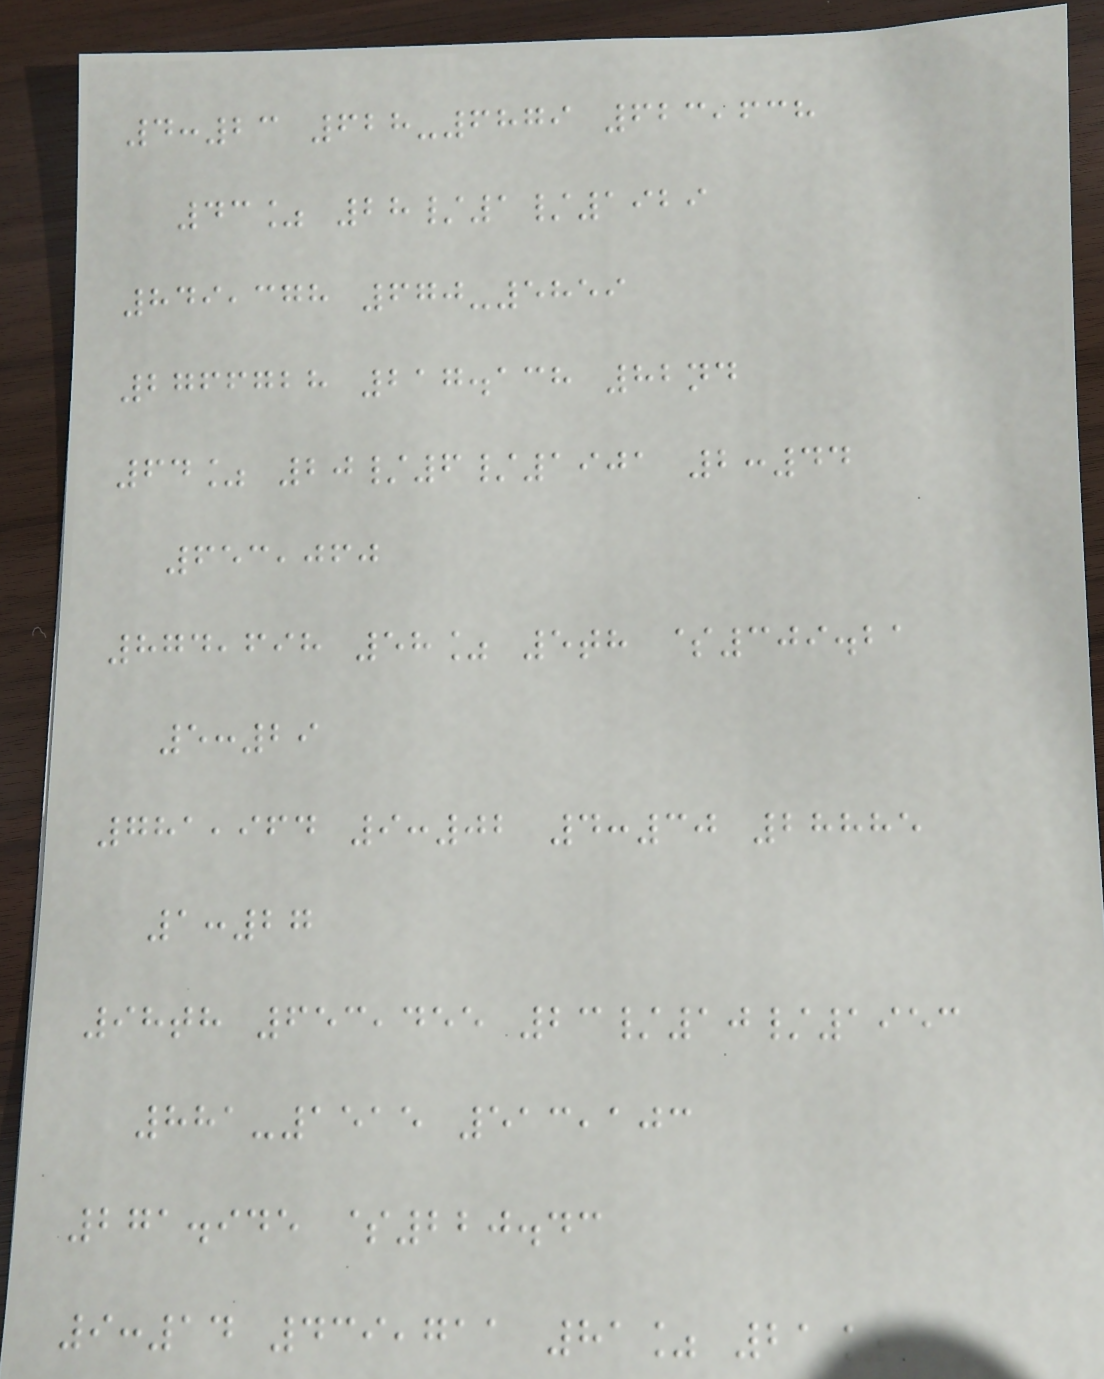4:23 628-6879 623,638
43% 28/1/1929
849,378 670-5859
2766728 217.138 82nd
64% 20/6/1901 2:44
653,060
874,698 58% 5th $309.21
5:29
781,964 9:02 4:30 28885
1:27
98th 653,455 23/10/1953
881-1515 513,103
271.945 $220.43
9:14 439,711 81% 21%
